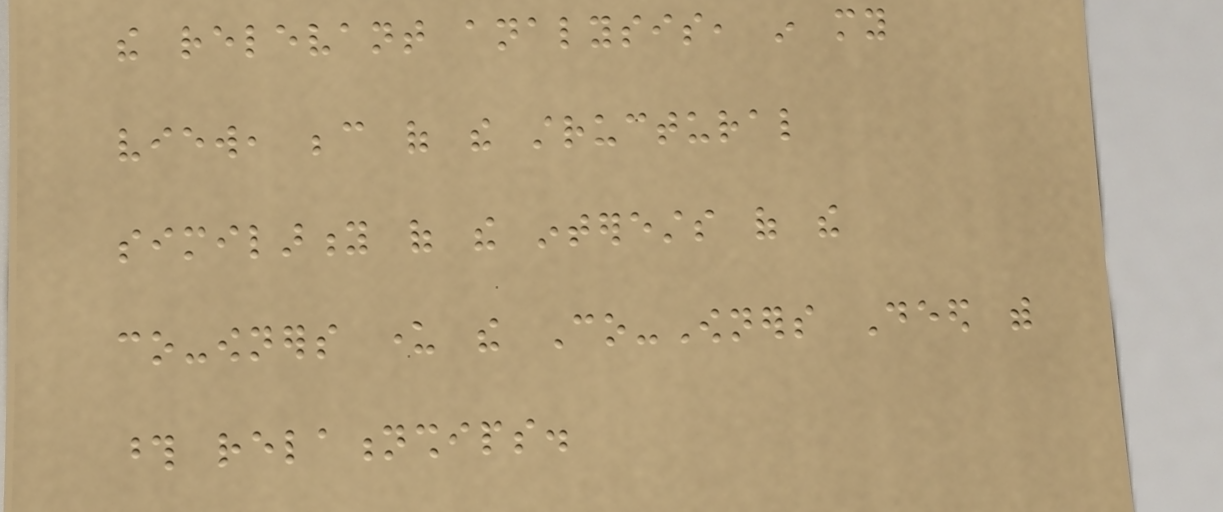the relevant analysis, in my
view, because of the structural
similarity of the interests of the
co-owners under the Co-Owners Deed with
those relationships.
